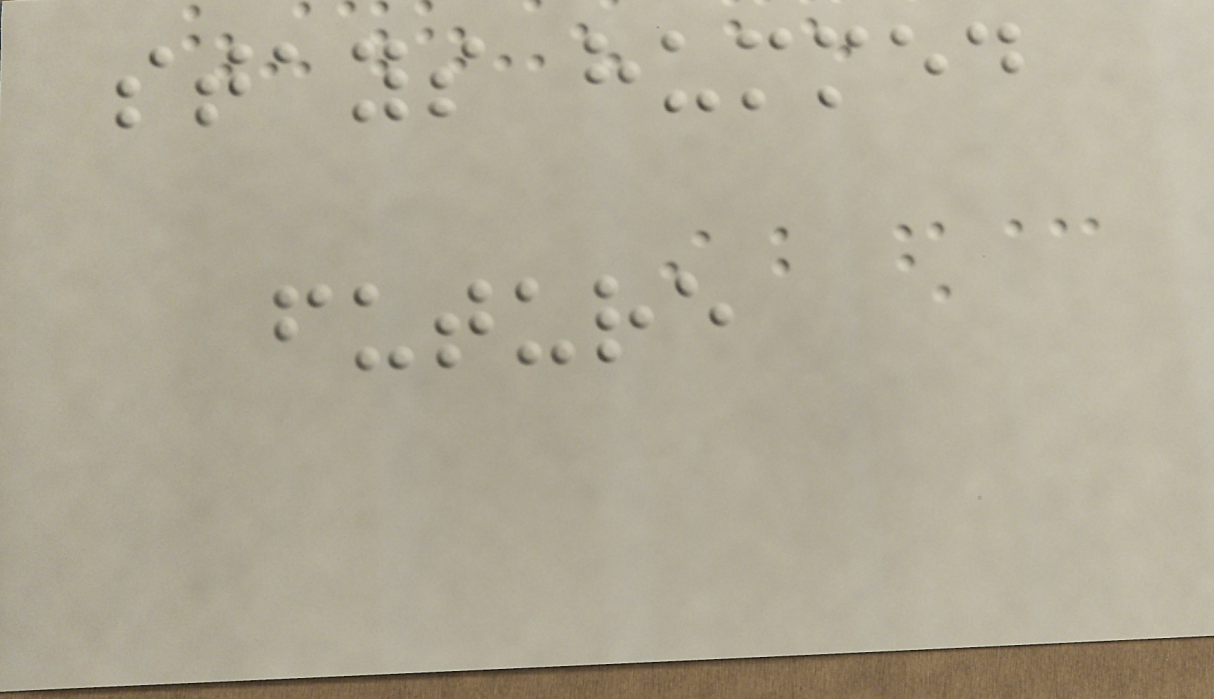stays hummed
future
